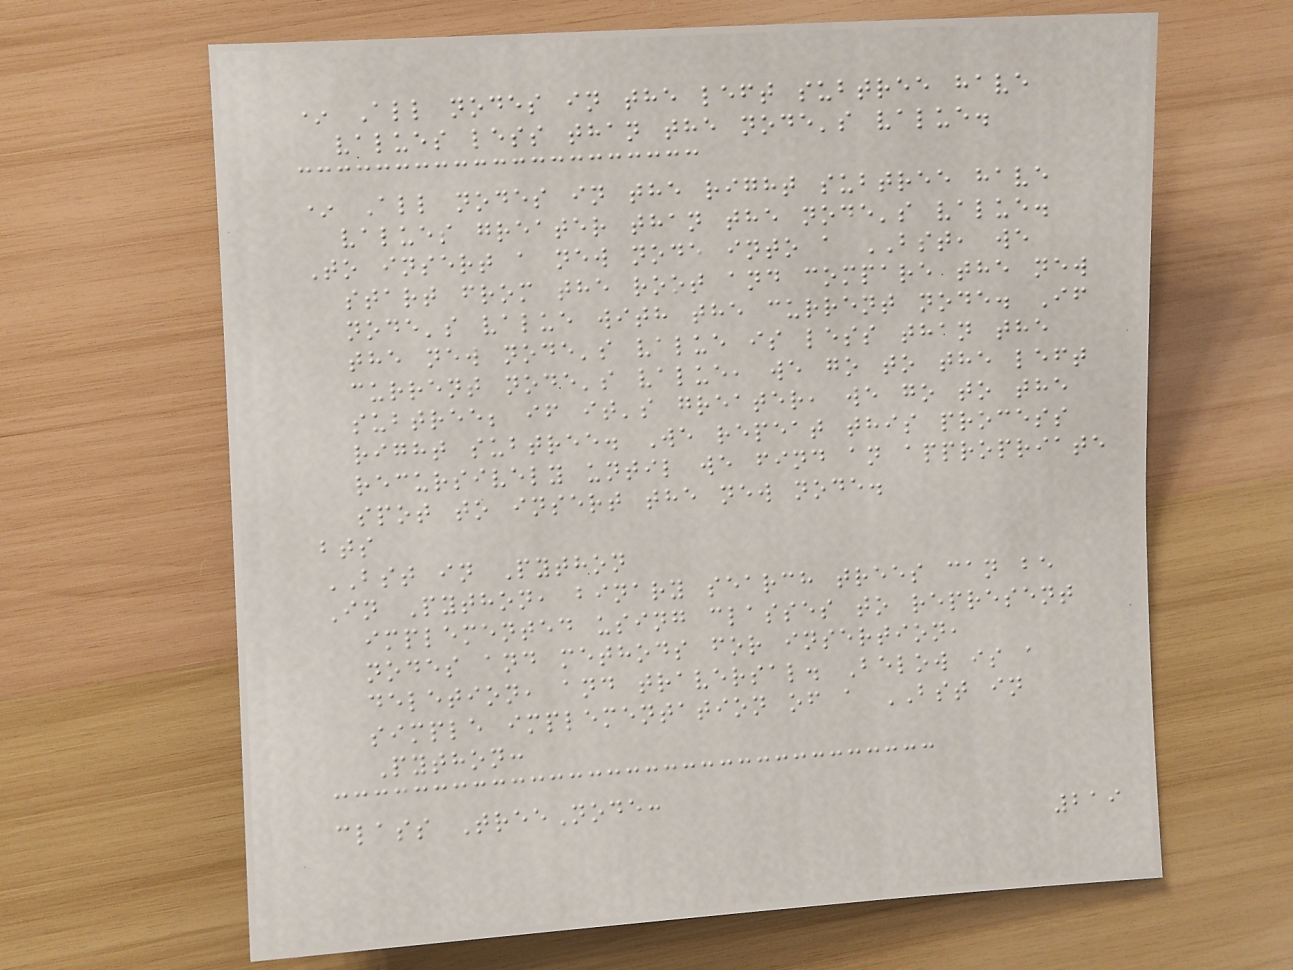* All nodes in the left subtree have
values less than the node's value.
* All nodes in the right subtree have
values greater than the node's value.
To insert a new node into a BST, we
start from the root and compare the new
node's value with the current node. If
the new node's value is less than the
current node's value, we go to the left
subtree; if it's greater, we go to the
right subtree. We repeat this process
recursively until we find an appropriate
spot to insert the new node.
bts
BST in Python
In Python, binary search trees can be
implemented using classes to represent
nodes and methods for insertion,
deletion, and traversal. Below is a
simple implementation of a BST in
Python:
class TreeNode:
219
